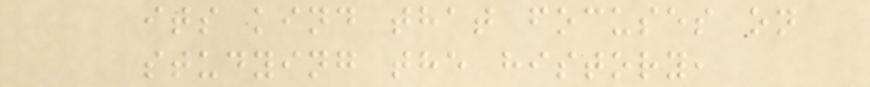its kind that focuses on
studying the history,
